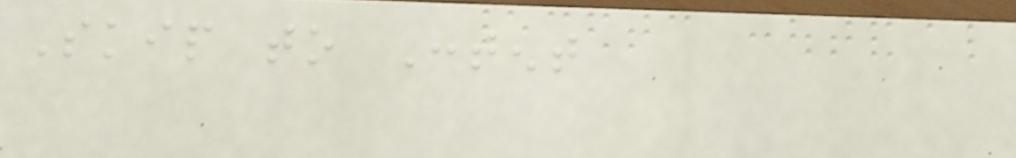Skip to Content
